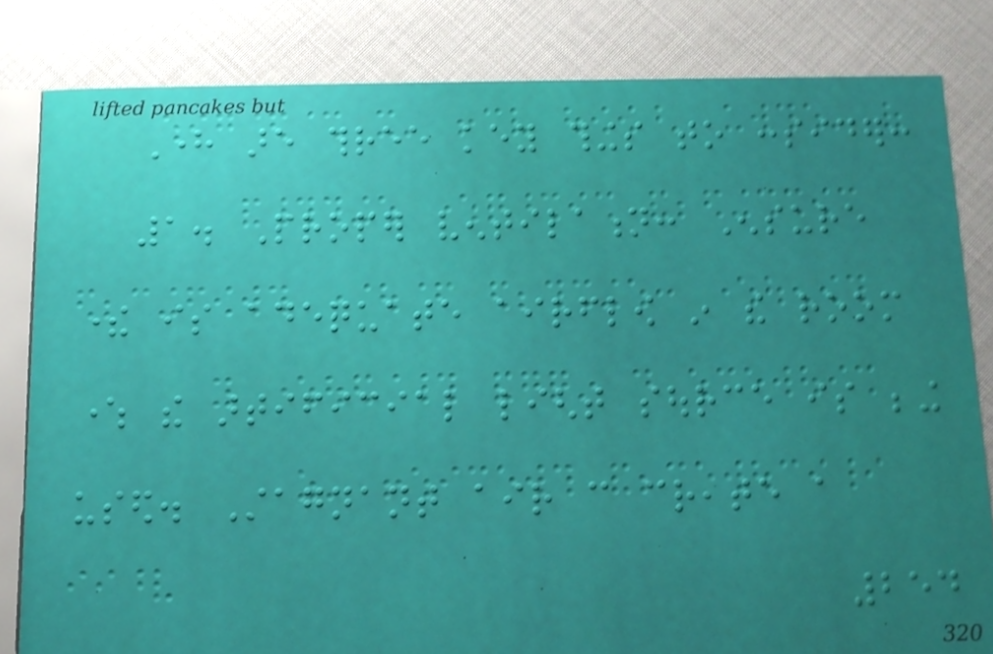Here are three key things to consider:
1. Proper ventilation: Ensure
there is adequate airflow in the room
where the artificial light source is being
used. Stagnant air can create a
254
